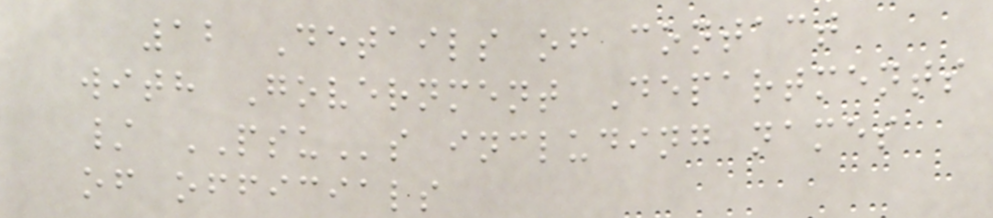12 Details of contact
with Government Departments
/ PSUs including names
of officials
